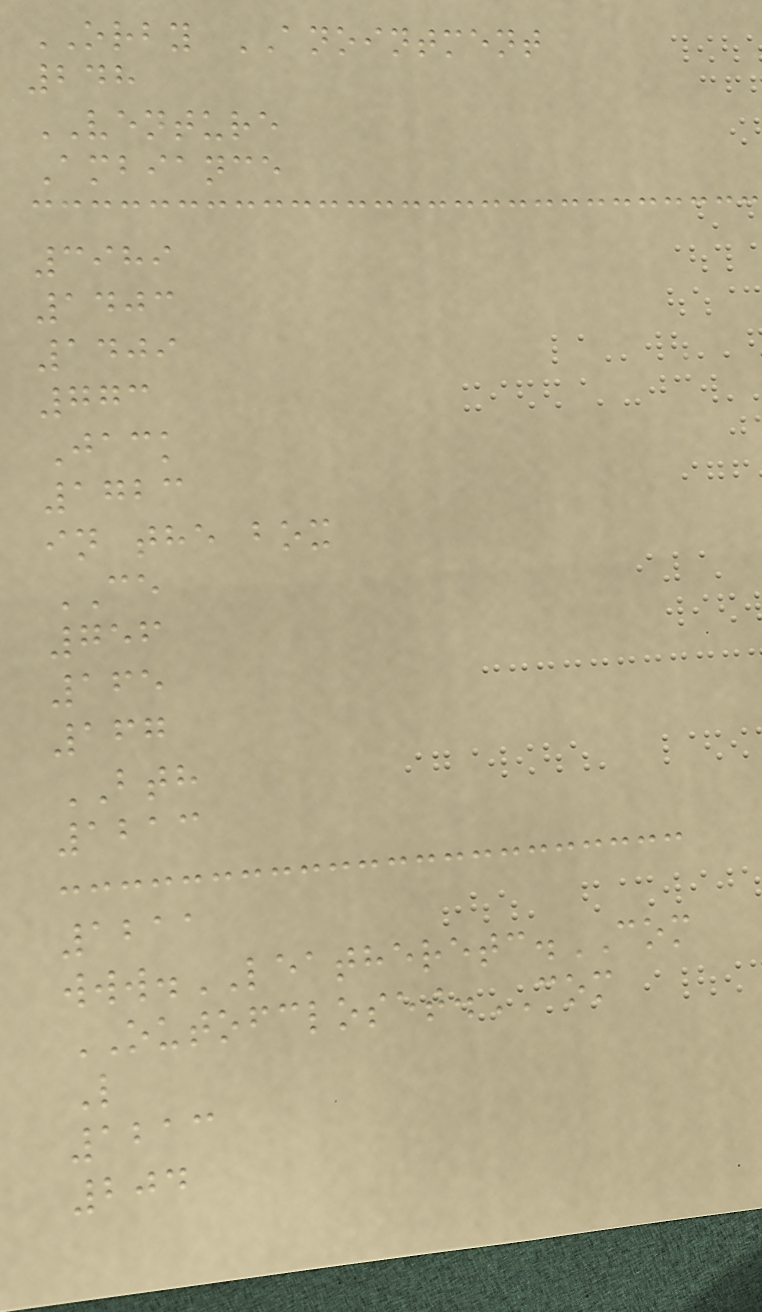ORBY ANOINTMENT
248
VENTURE
Ambiance
3989
1403
1409
773
Jack
1723
in the box
CE
756
165
167
BTH
1213
1211
www.LEATHERETC.COM
OUTOFCLOSET.COM
L
1213
204
